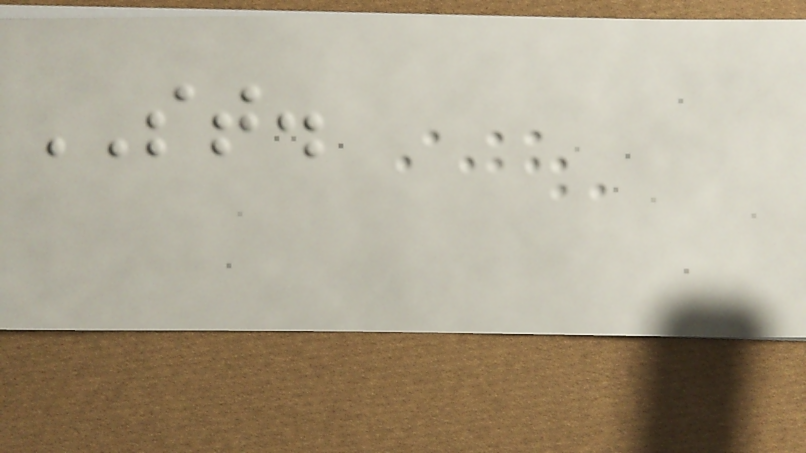ST.
